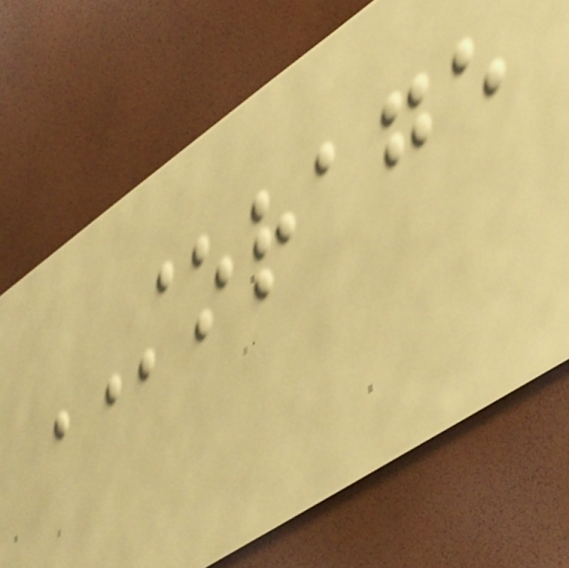STORAGE
